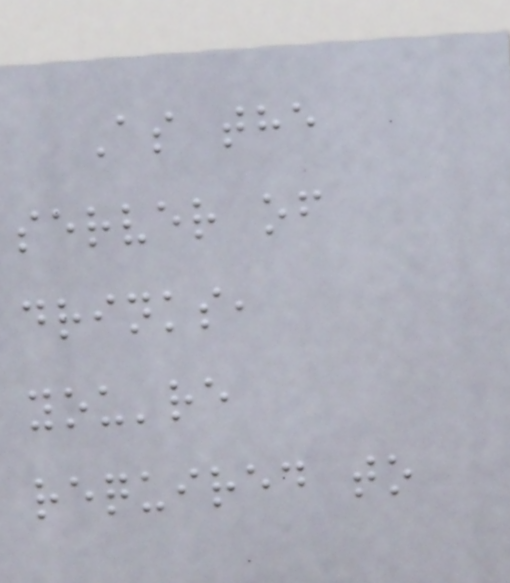As the
server of
drinks,
you're
required to
